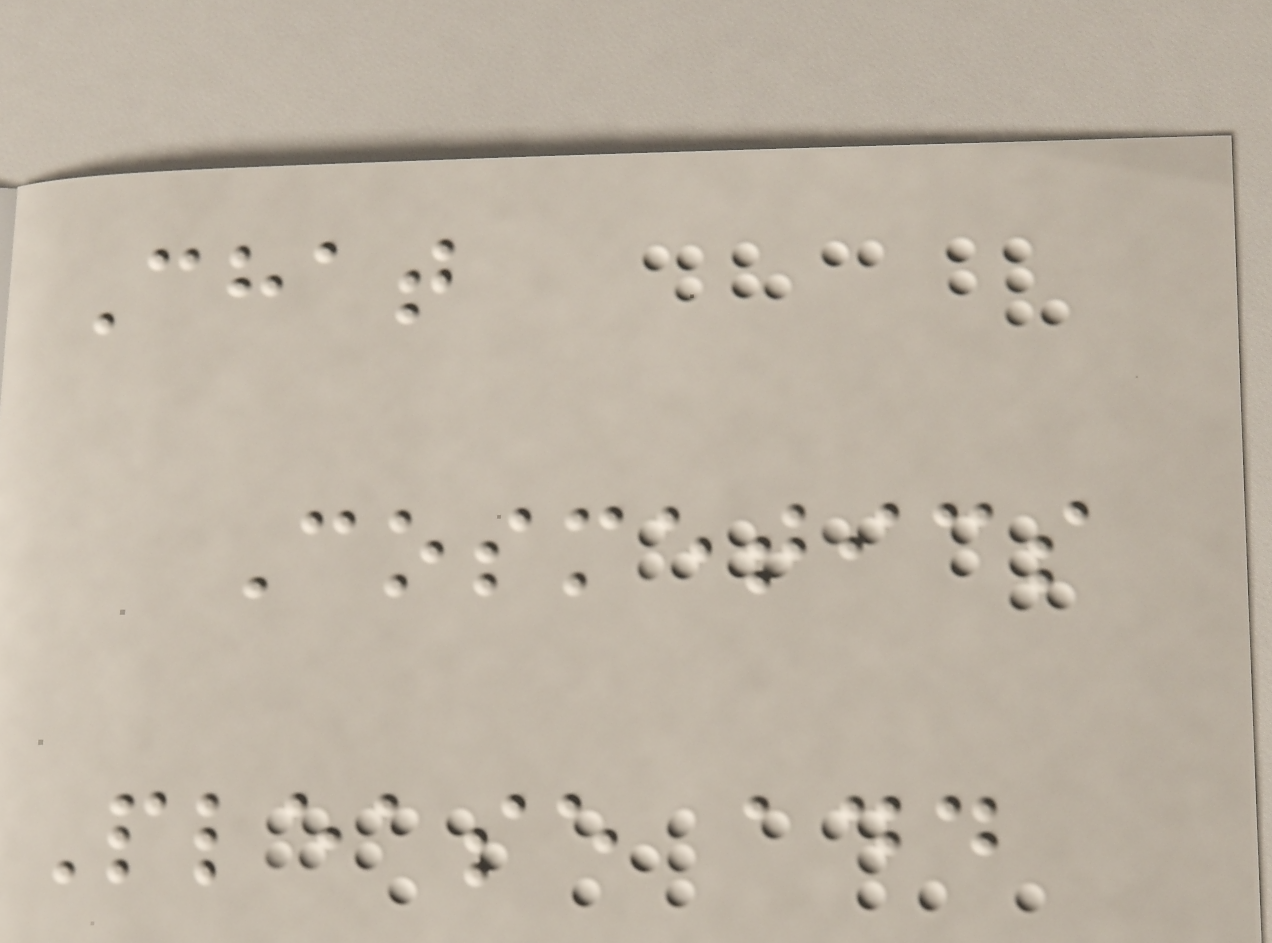Chat
Cosmetics
Please add
